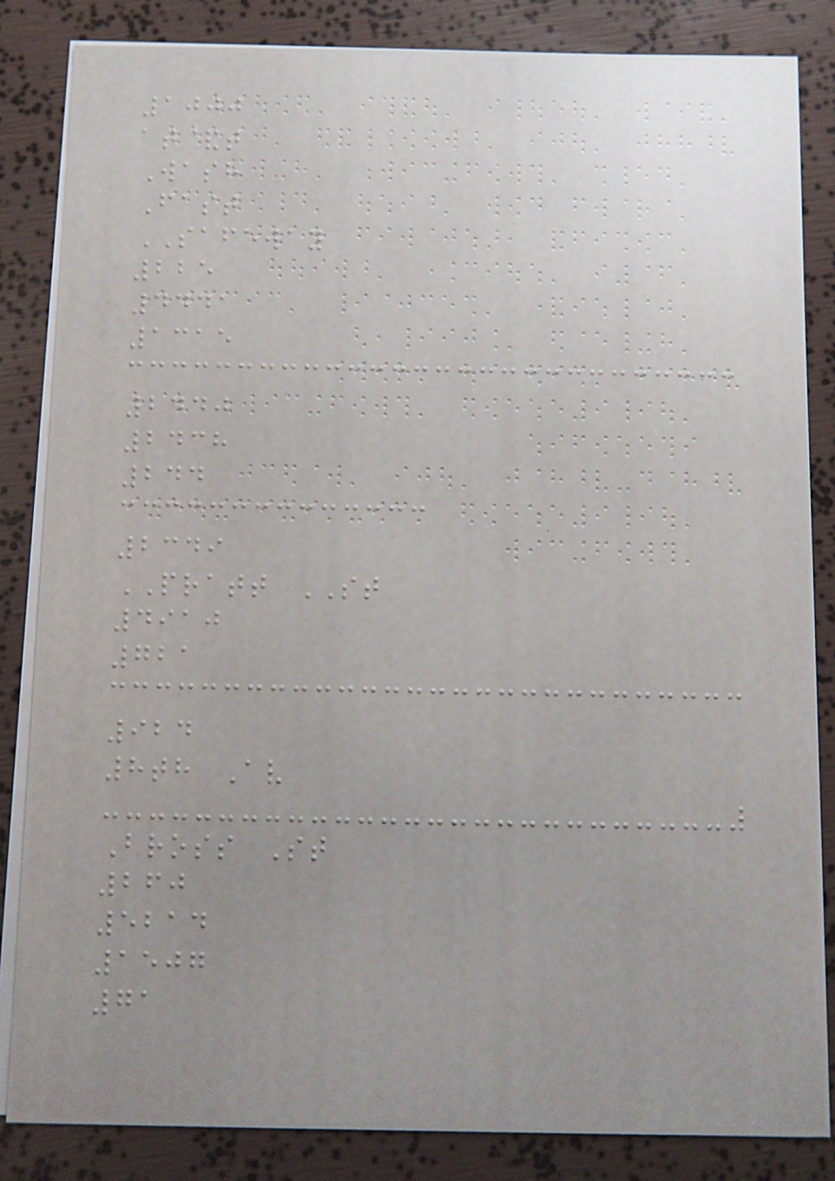1000
at&t
Wash
Fast
SAFEWAY
225
4441
1315
2440
2438
244
2349
PRATT ST
4910
721
924
8th Av
Bross St
260
5214
1507
71
